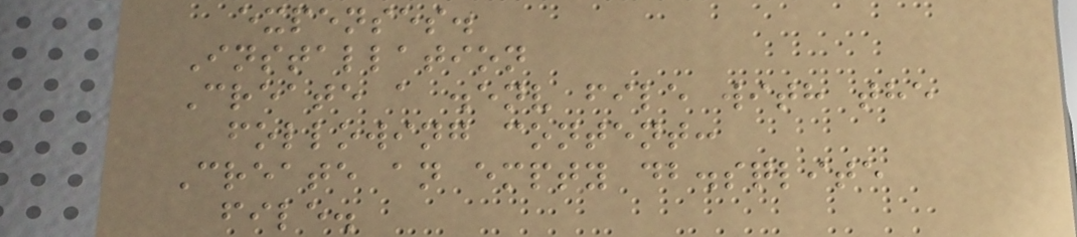expenses.
Installation
Create a .env file with the
following content:
Create an empty db.sqlite
file.
